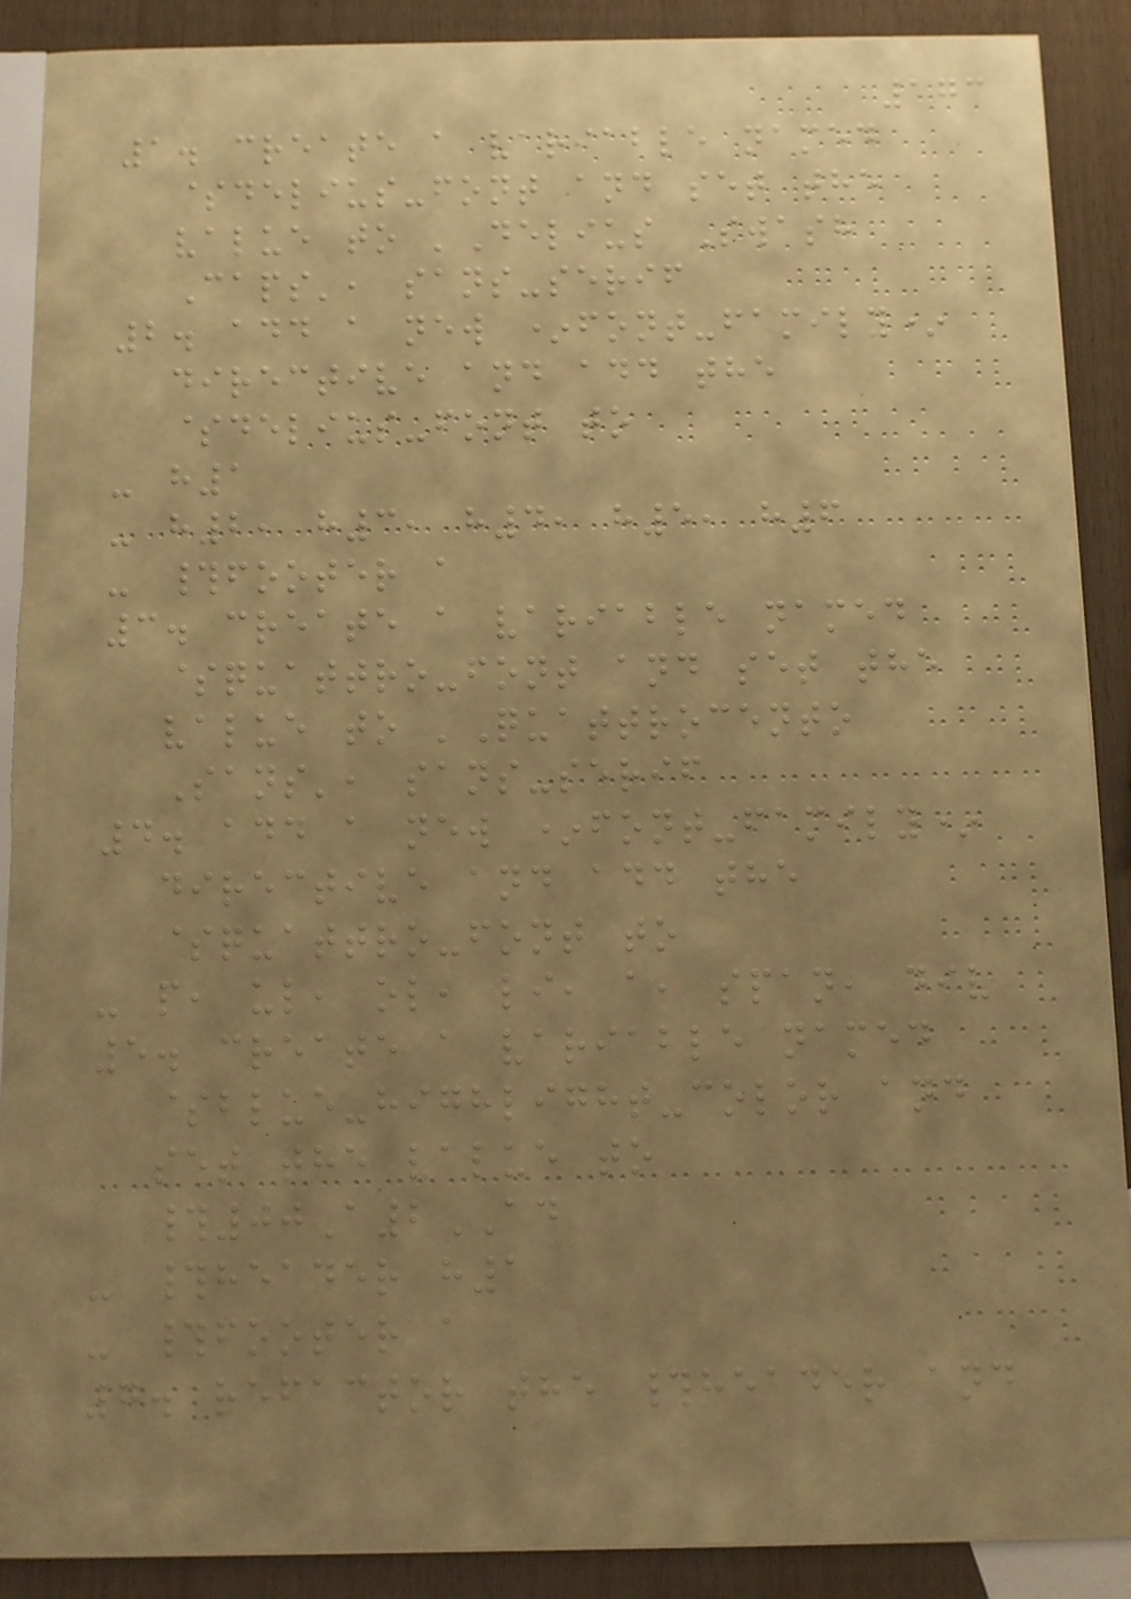173
1. create a variable named
$delius-font and set the
value to 'Delius Swash
Caps', sans-serif
2. add a new *font-family*
directive and add the
$delius-font to
- h1
- h2, h3, h4, h5, h6
- #footer a
3. create a variable named
$quattro-font and set the
value to 'Quattrocento
Sans', sans-serif
4. add a new *font-family*
directive and add the
$quattro-font to
- p, ul, ol, li, a, span, div
5. create a variable named
$blue-highlight-color and
set the value to
#00A2AD
- #header h1
- #footer a
7. refactor the #header and
